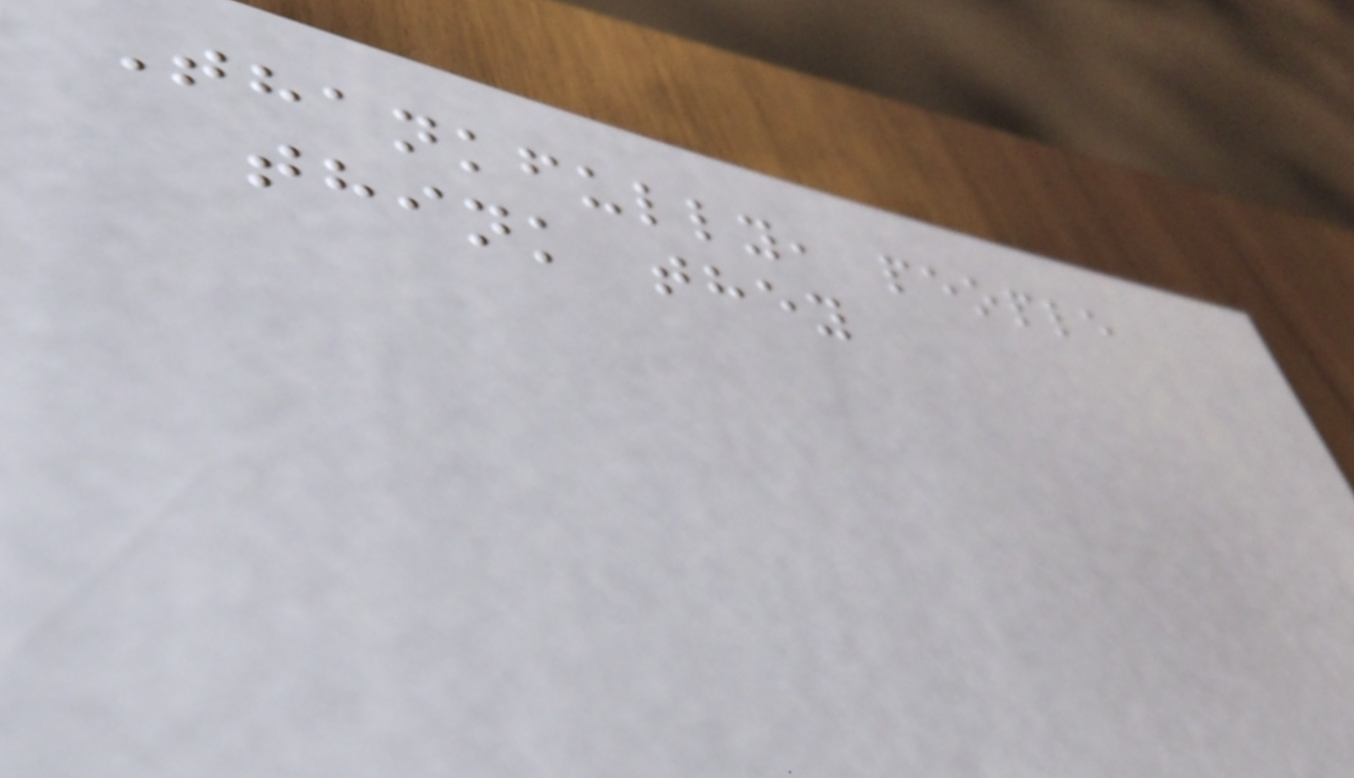Thankfully, people
think they
